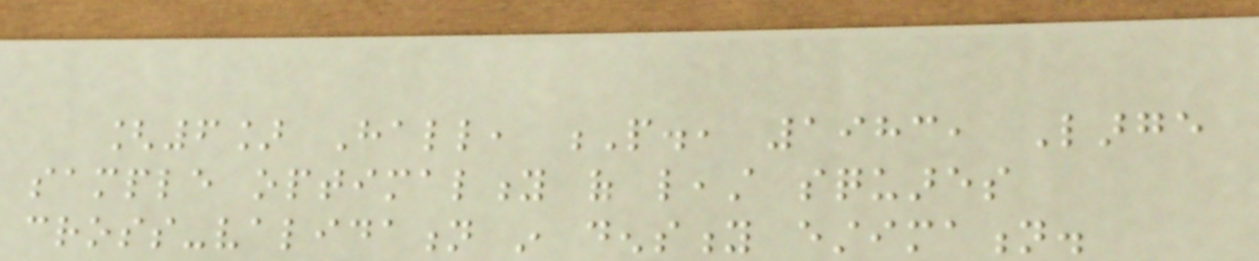[6] Hall, P., 1983, Large
sample optimality of least squares
cross-validation in density estimation.
